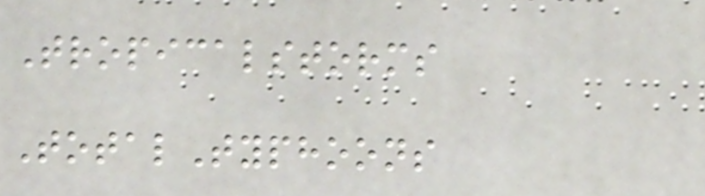Tropicalstorms
TotalTyphoons
